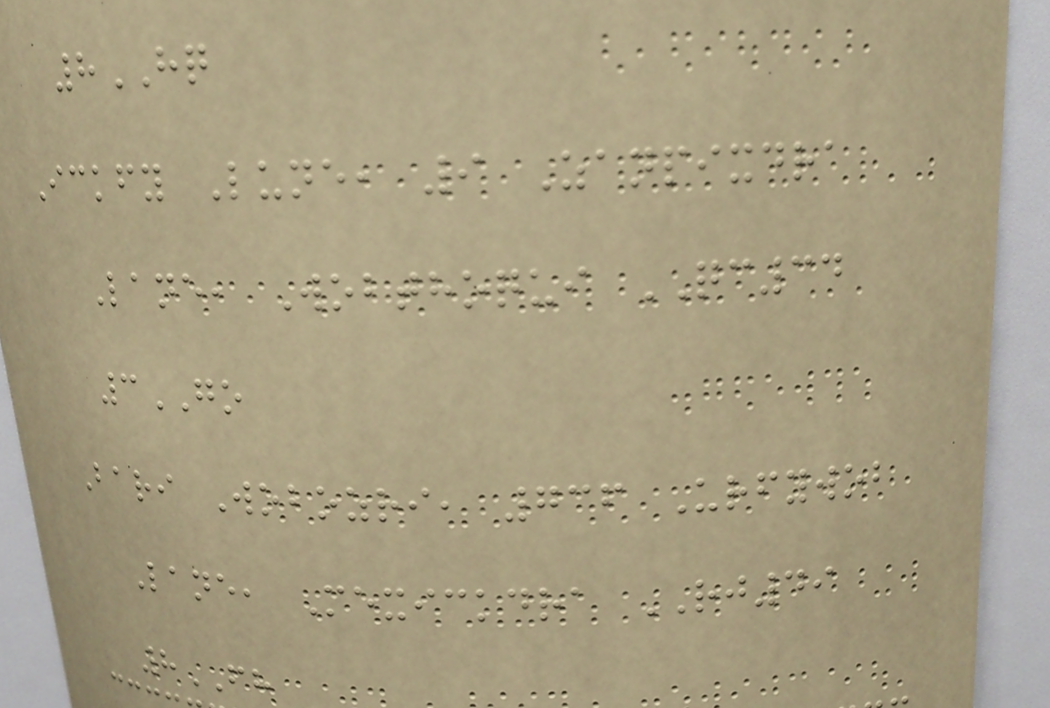8HQ
Ickfy Lune, 9 Zanpixdra
Lane, Wobthoqui QC34
3GO
Bari Wobozri, 736 Urfywob
Lane, Mexickdra RJ49
8FH
